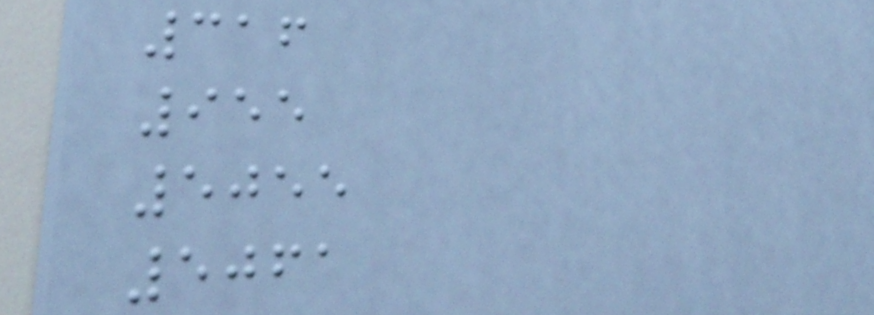316
955
5055
5061
